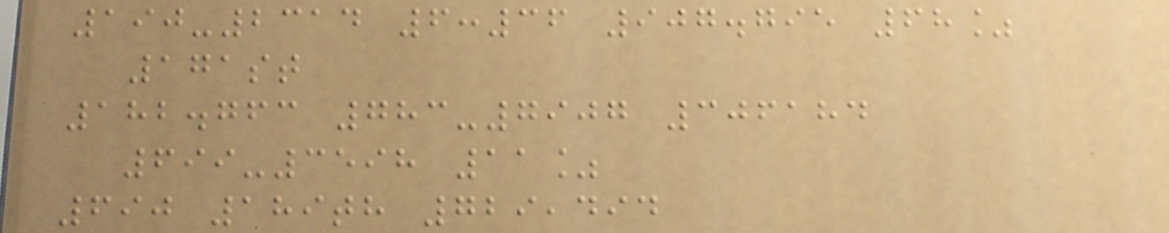190-2314 6:36 907.795 68%
171st
182.763 783-7907 306184
699-3598 11%
690 189th 729,494
